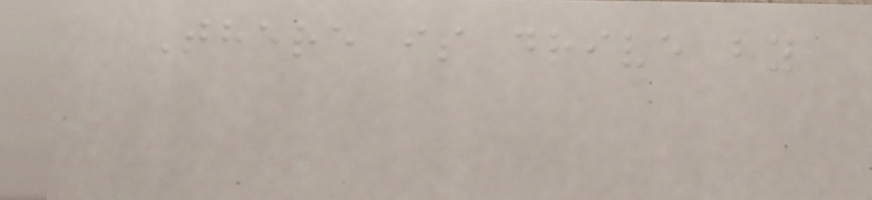There is drive by
